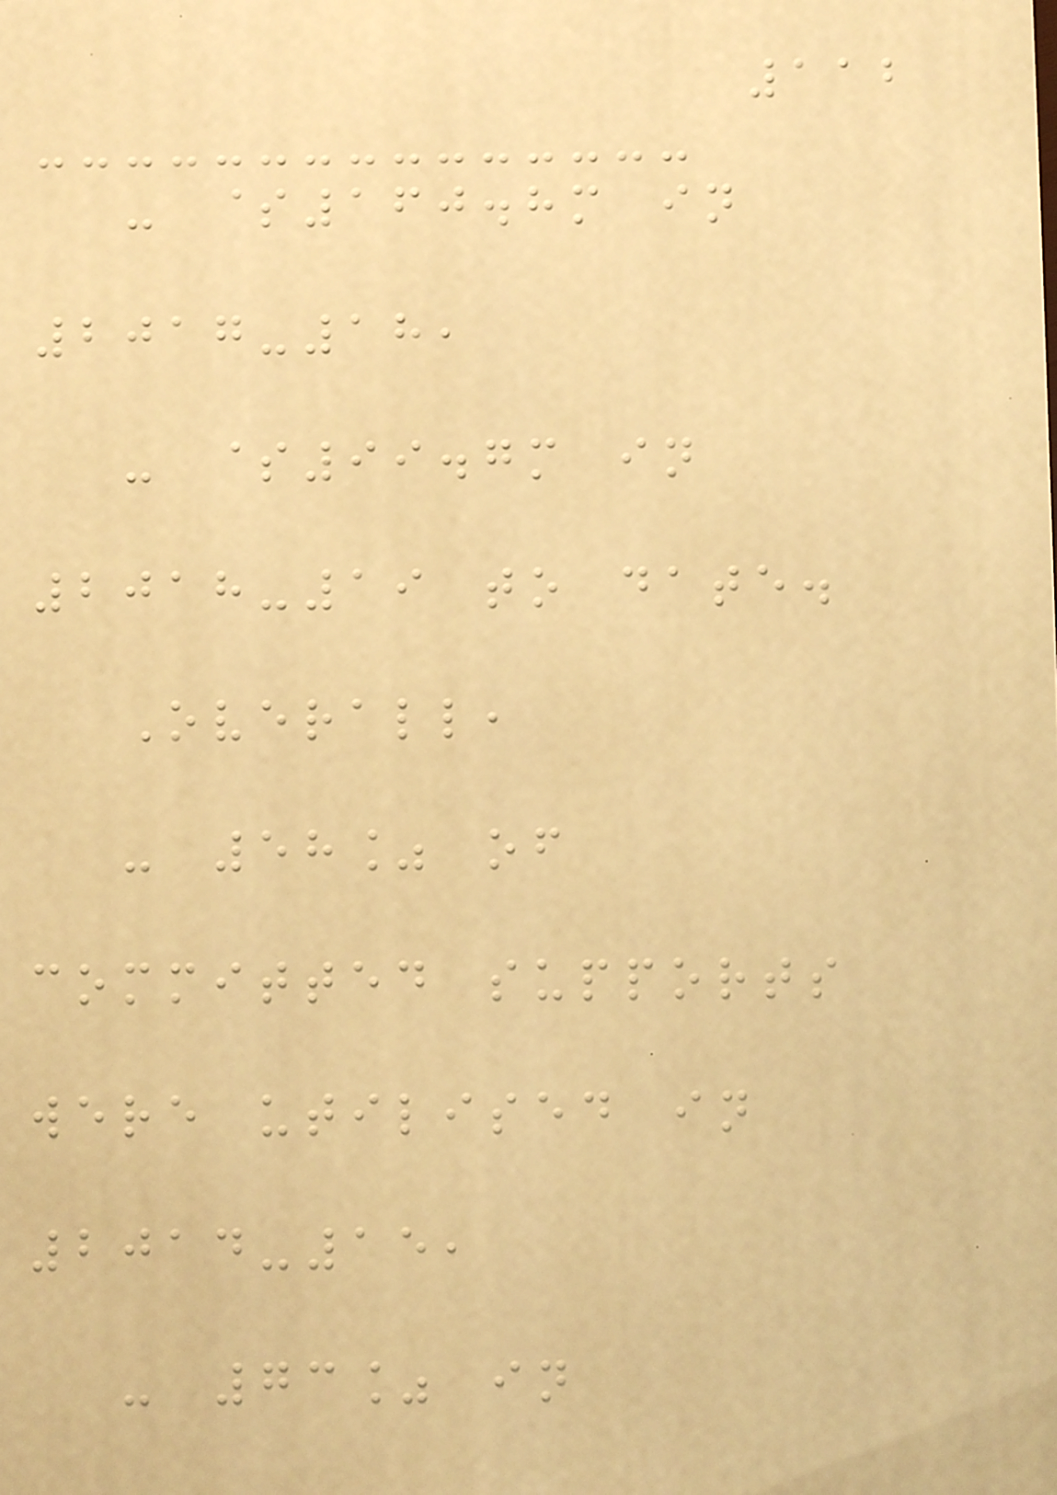112
- $160.8m in
2017-18,
- $99.7m in
2018-19 to date.
Overall,
- 58% of
committed supports
were utilised in
2014-15,
- 73% in
